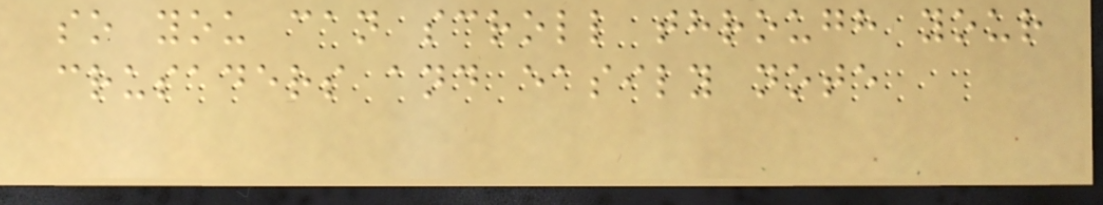so you can scroll through your
crusaders and easily note
